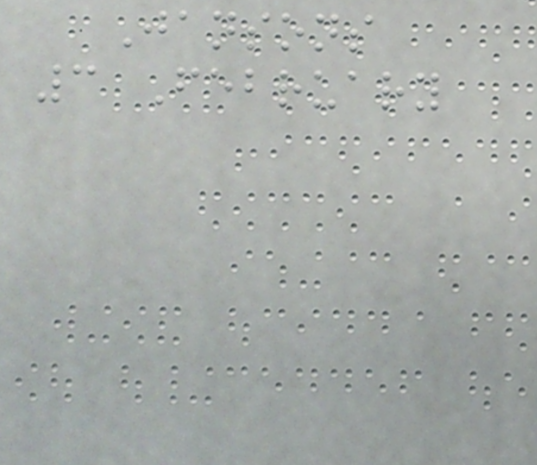Jansons
3 February
